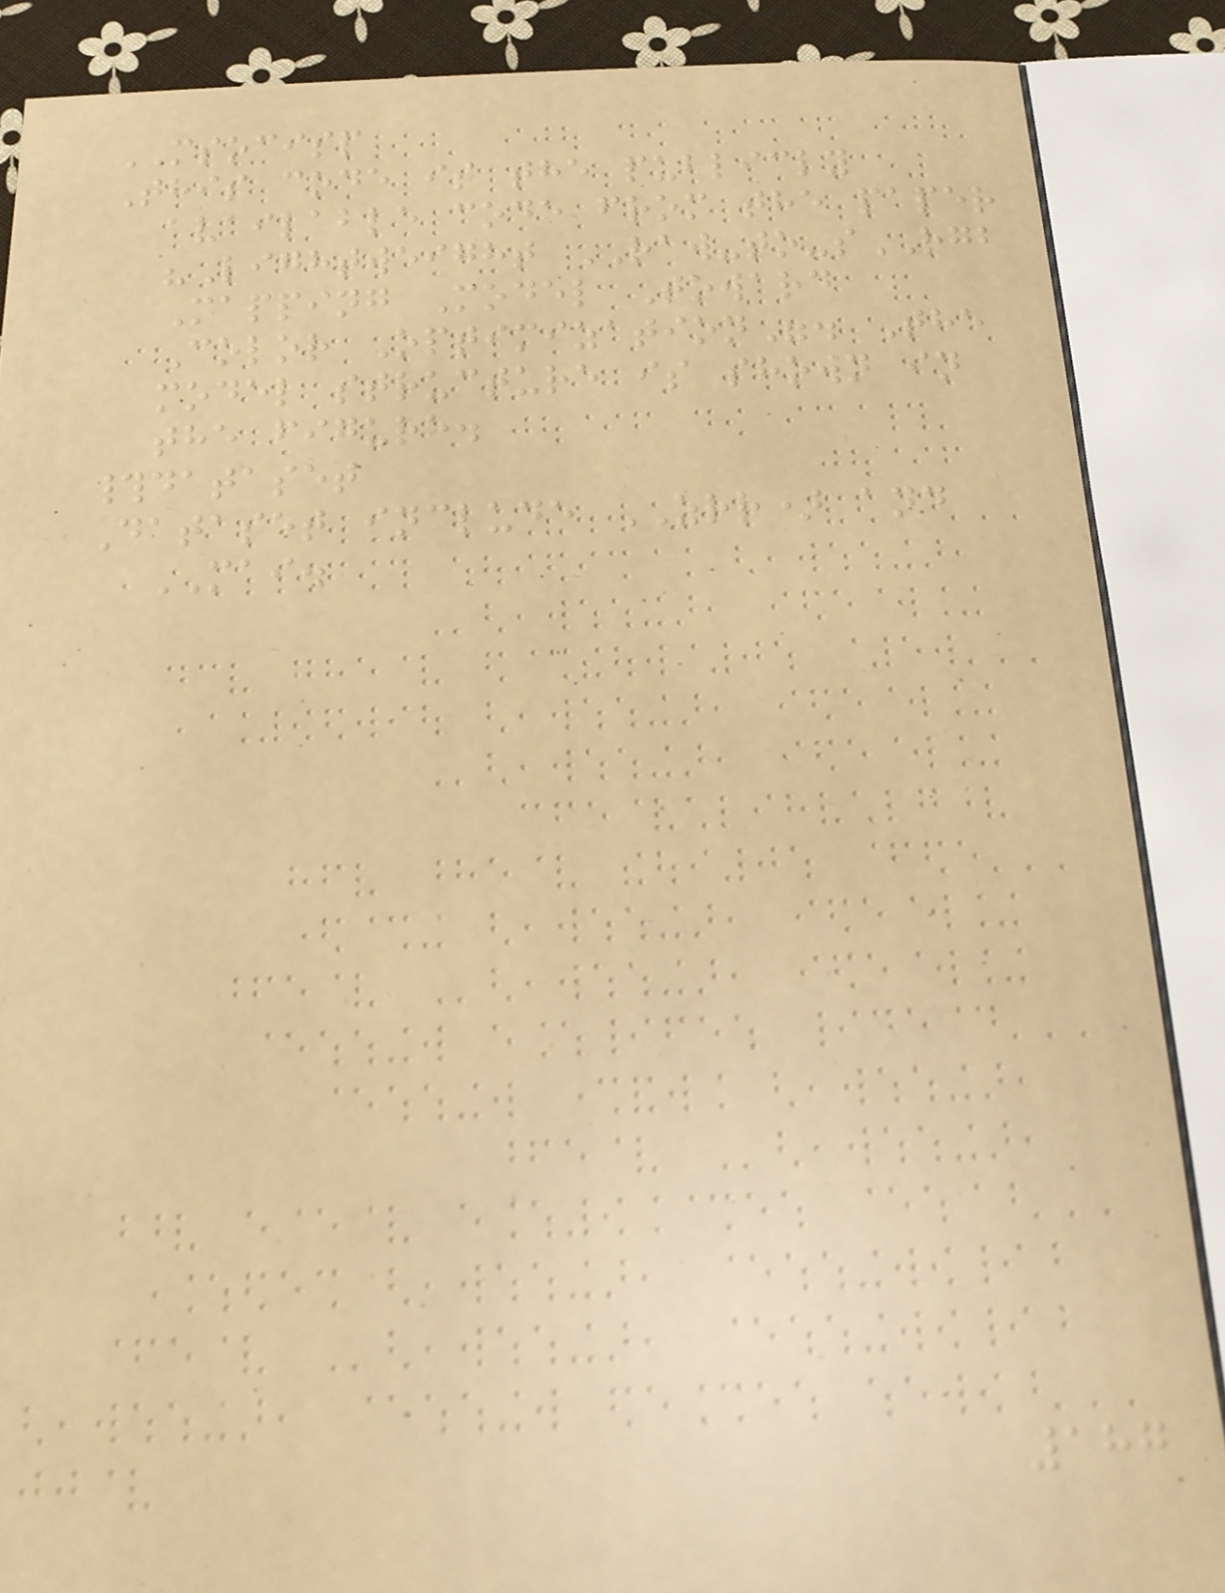MSOCISP
This code is the publicly
available code from the paper
"Lightweight RAW-to-sRGB
Mapping Model Toward
Color Optimization". The
model structure is shown in
the figure.
#dataset
Dataset include ZRR) and
MAI.
187
